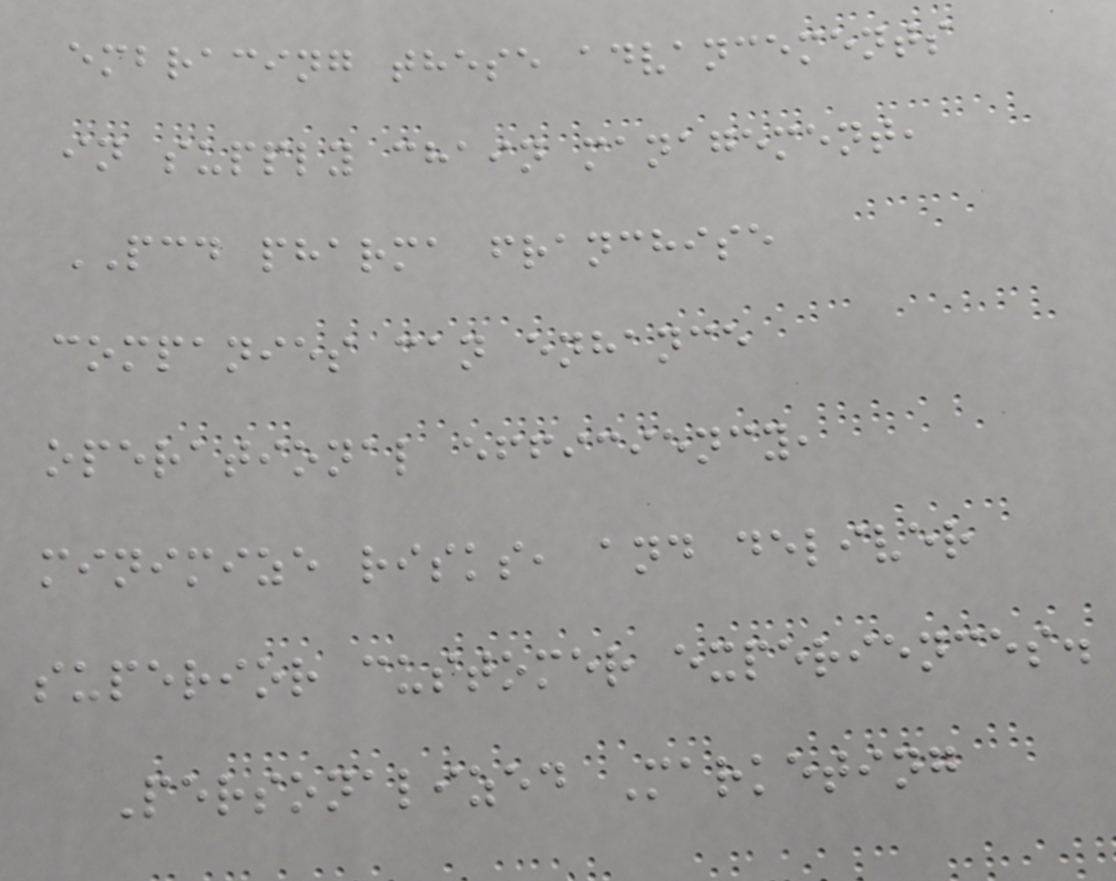embracing these advancements
in supply chain management,
PCD pharma franchise
companies can enhance
operational efficiency,
minimize risks, and deliver
superior customer experiences.
Personalized Marketing
